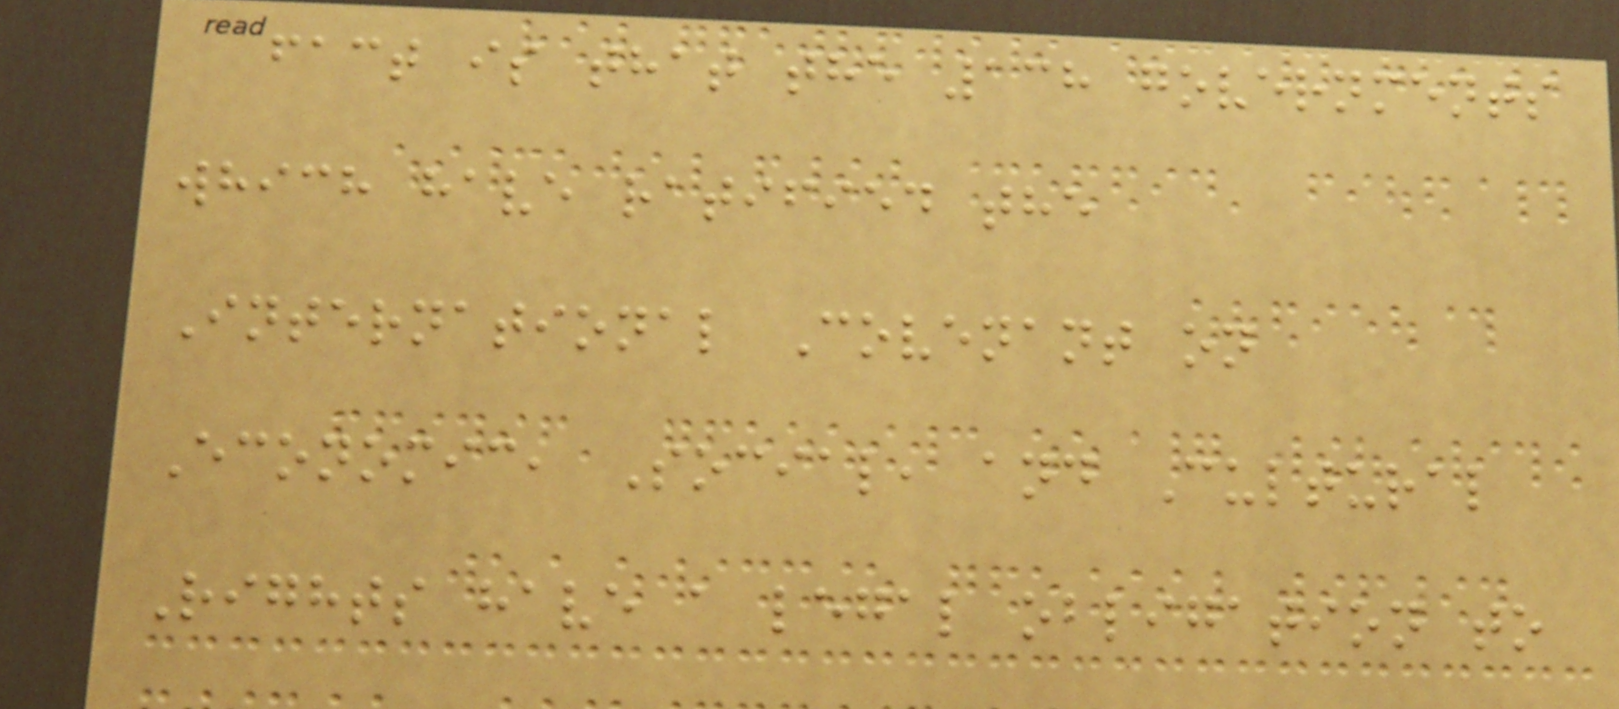fact is that the 138 governments
which have ratified the
International Covenant on
Economic, Social, and Cultural
Rights have a legal obligation to
